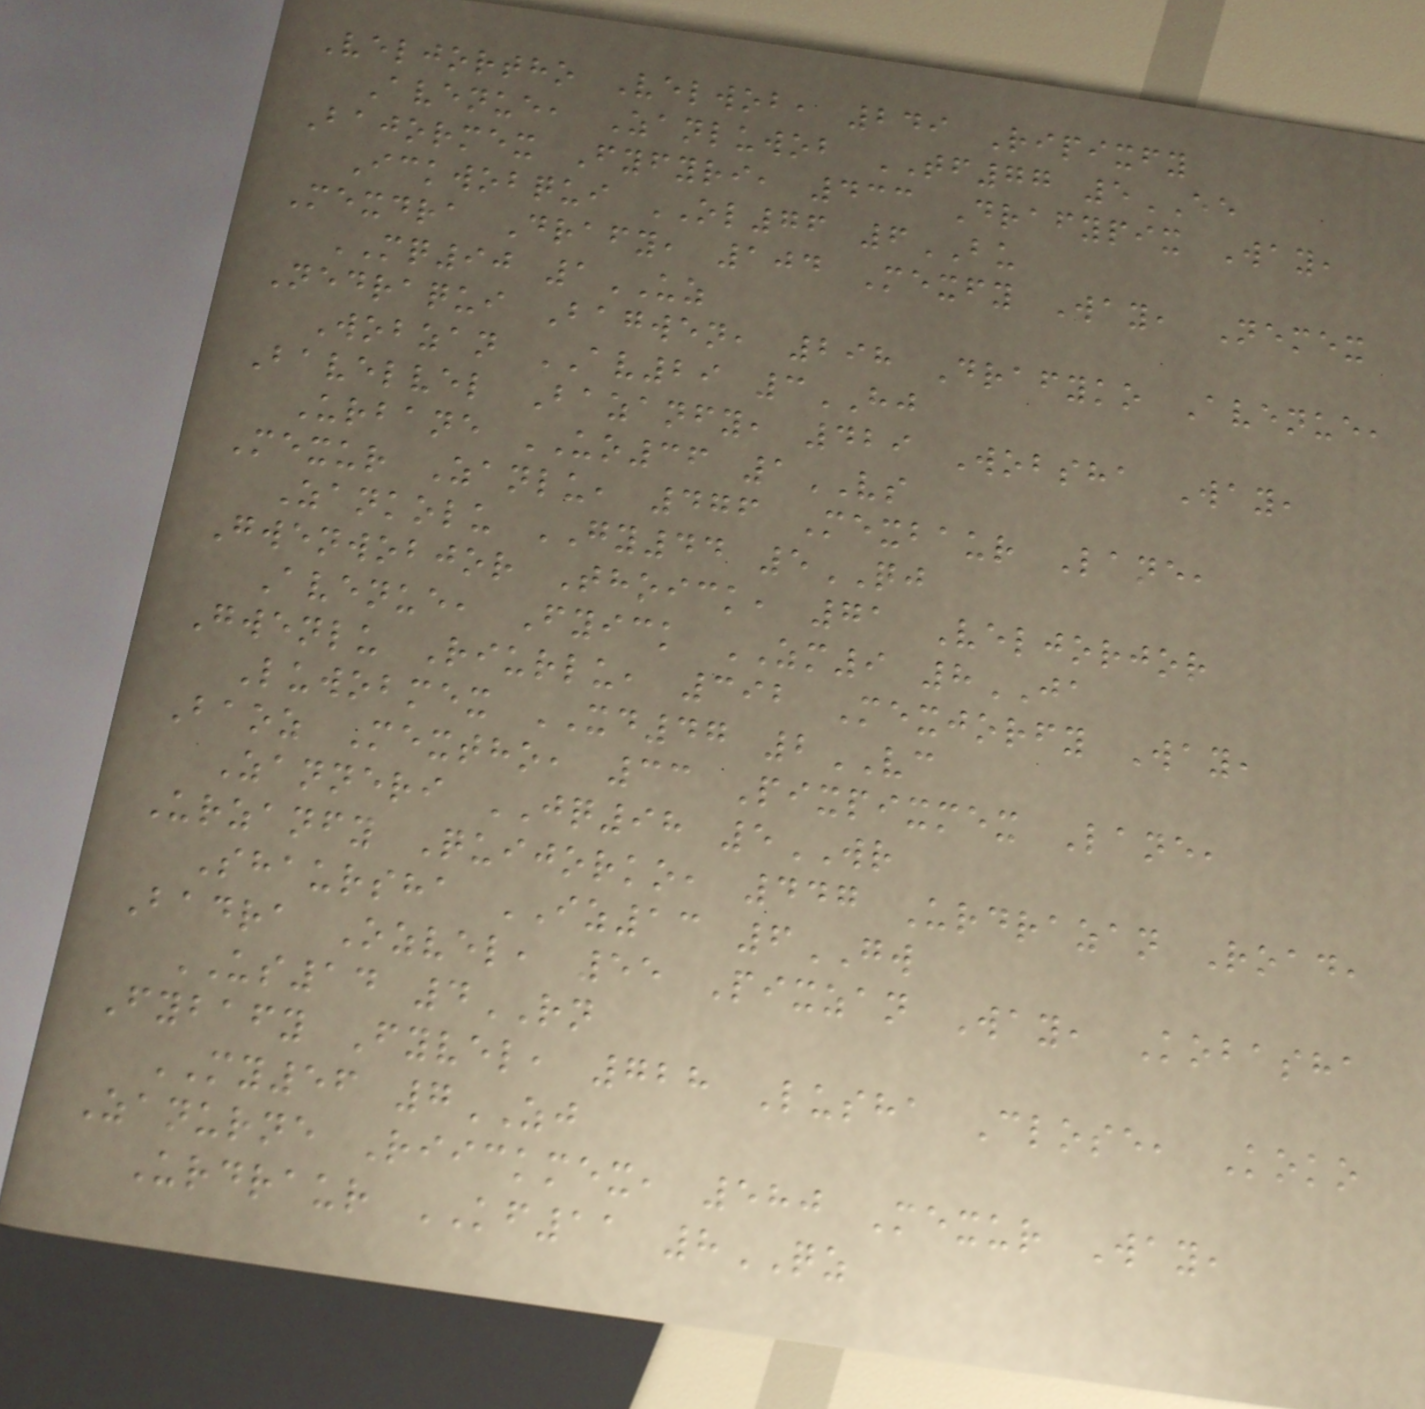Veljortho Velwob, 249 Ripixfy
Avenue, Zanluwob TF77 5EE
Bajormex Fyfyri, 433 Drafypix Way,
Ickwobqui OL76 6BU
Mexdra Drafy, 104 Mexfy Way, Nemex
MQ90 1UZ
Nedraqui Bagwen, 298 Drafyko Avenue,
Wobzan AV29 3HJ
Bavelvel Bazanfy, 429 Wobsha Way,
Urbane UO36 1VS
Mexur Zanlu, 476 Mexbaur Lane,
Zankolu GY44 5QJ
Gwenwobjor Thoick, 71 Veljorjor
Avenue, Fyick ZM9 8JA
Gwenlu Riurlu, 392 Mexjorfy Way,
Luwobmex XD47 2VC
Baoz Mextho, 33 Pixpixmex Lane,
Zanneri JQ98 5WR
Urzanfy Quijorko, 447 Urdrazan Road,
Shaursha IZ13 6GW
Badra Ozvel, 55 Pixzan Way, Kobasha
US14 4RN
Fybafy Fyvel, 728 Lusha Close, Koko
MY56 7ZJ
Zanurne Riickmex, 580 Mexur Way,
Urdraur KF11 8QZ
